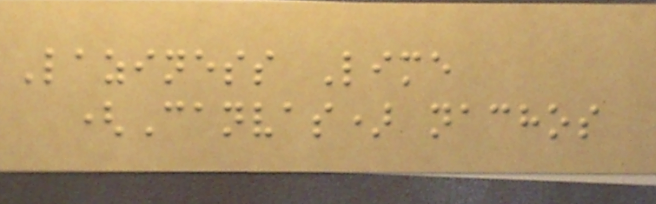Laziness Lime
(Canvas) nachos
